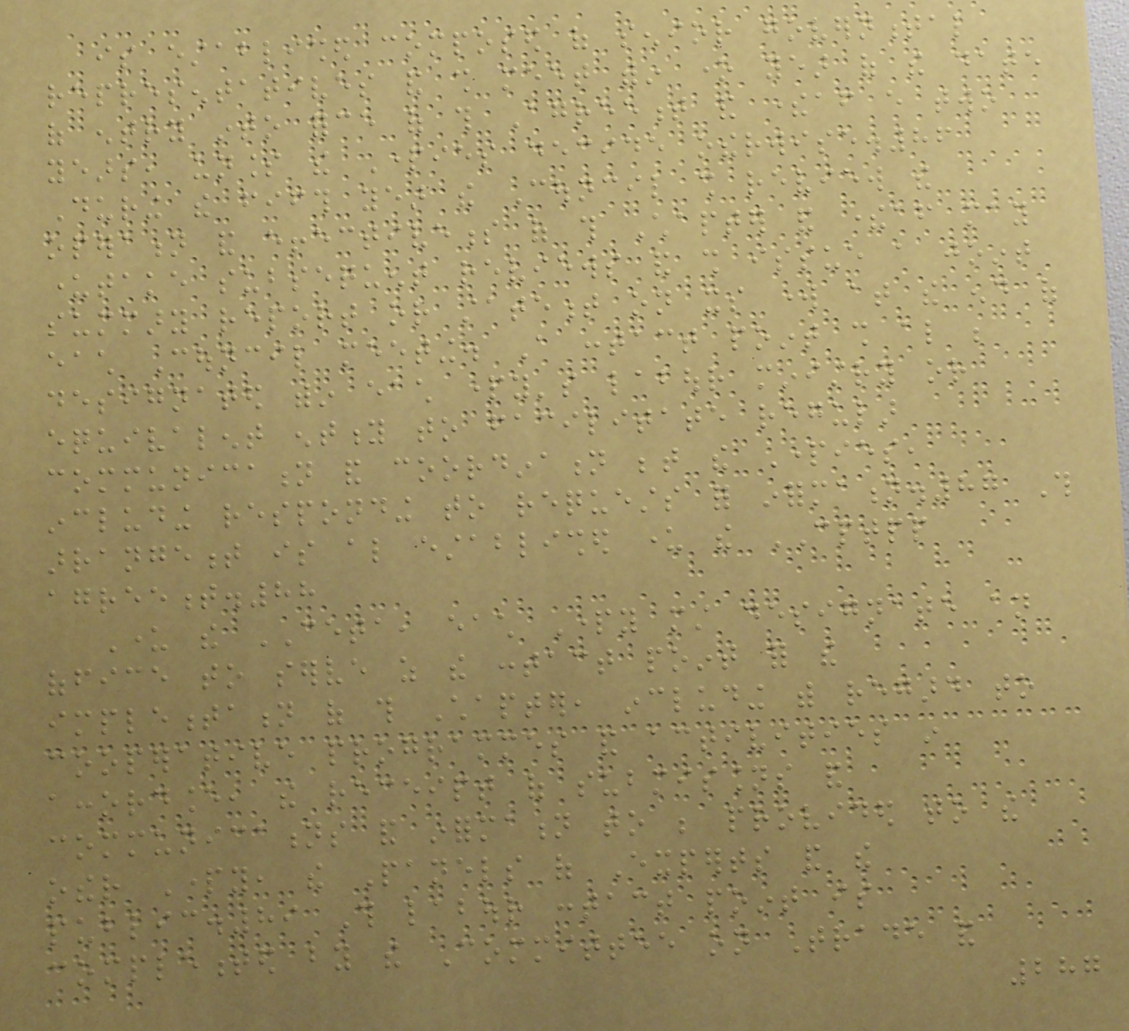is established composed of senior governmental
representatives and shall meet within one year of the date
of entry into force of this Agreement and thereafter every two
years, unless the Parties decide otherwise.86
During the fifth year the Council shall review the
operation and effectiveness of this Chapter and thereafter may
undertake subsequent reviews and shall issue a joint
summary report or statement on its work at the end of
each Council meeting. A contact point shall also be
designated within each party's labour ministry or
equivalent entity to facilitate regular
communication and coordination between the Parties,
including responding to requests for information.87 This
arrangement is also established under the CPTPP
agreement.88
Under the CETA, each Party must designate an
office to serve as the contact point for the
implementation of this Chapter, including with regard to
cooperative programmes and activities in
accordance, the receipt of submissions and
communications and information to be provided to the
other Party, the Panels of Experts and the
public.89 This labour contact point is
complemented by the Committee on Trade and
287
